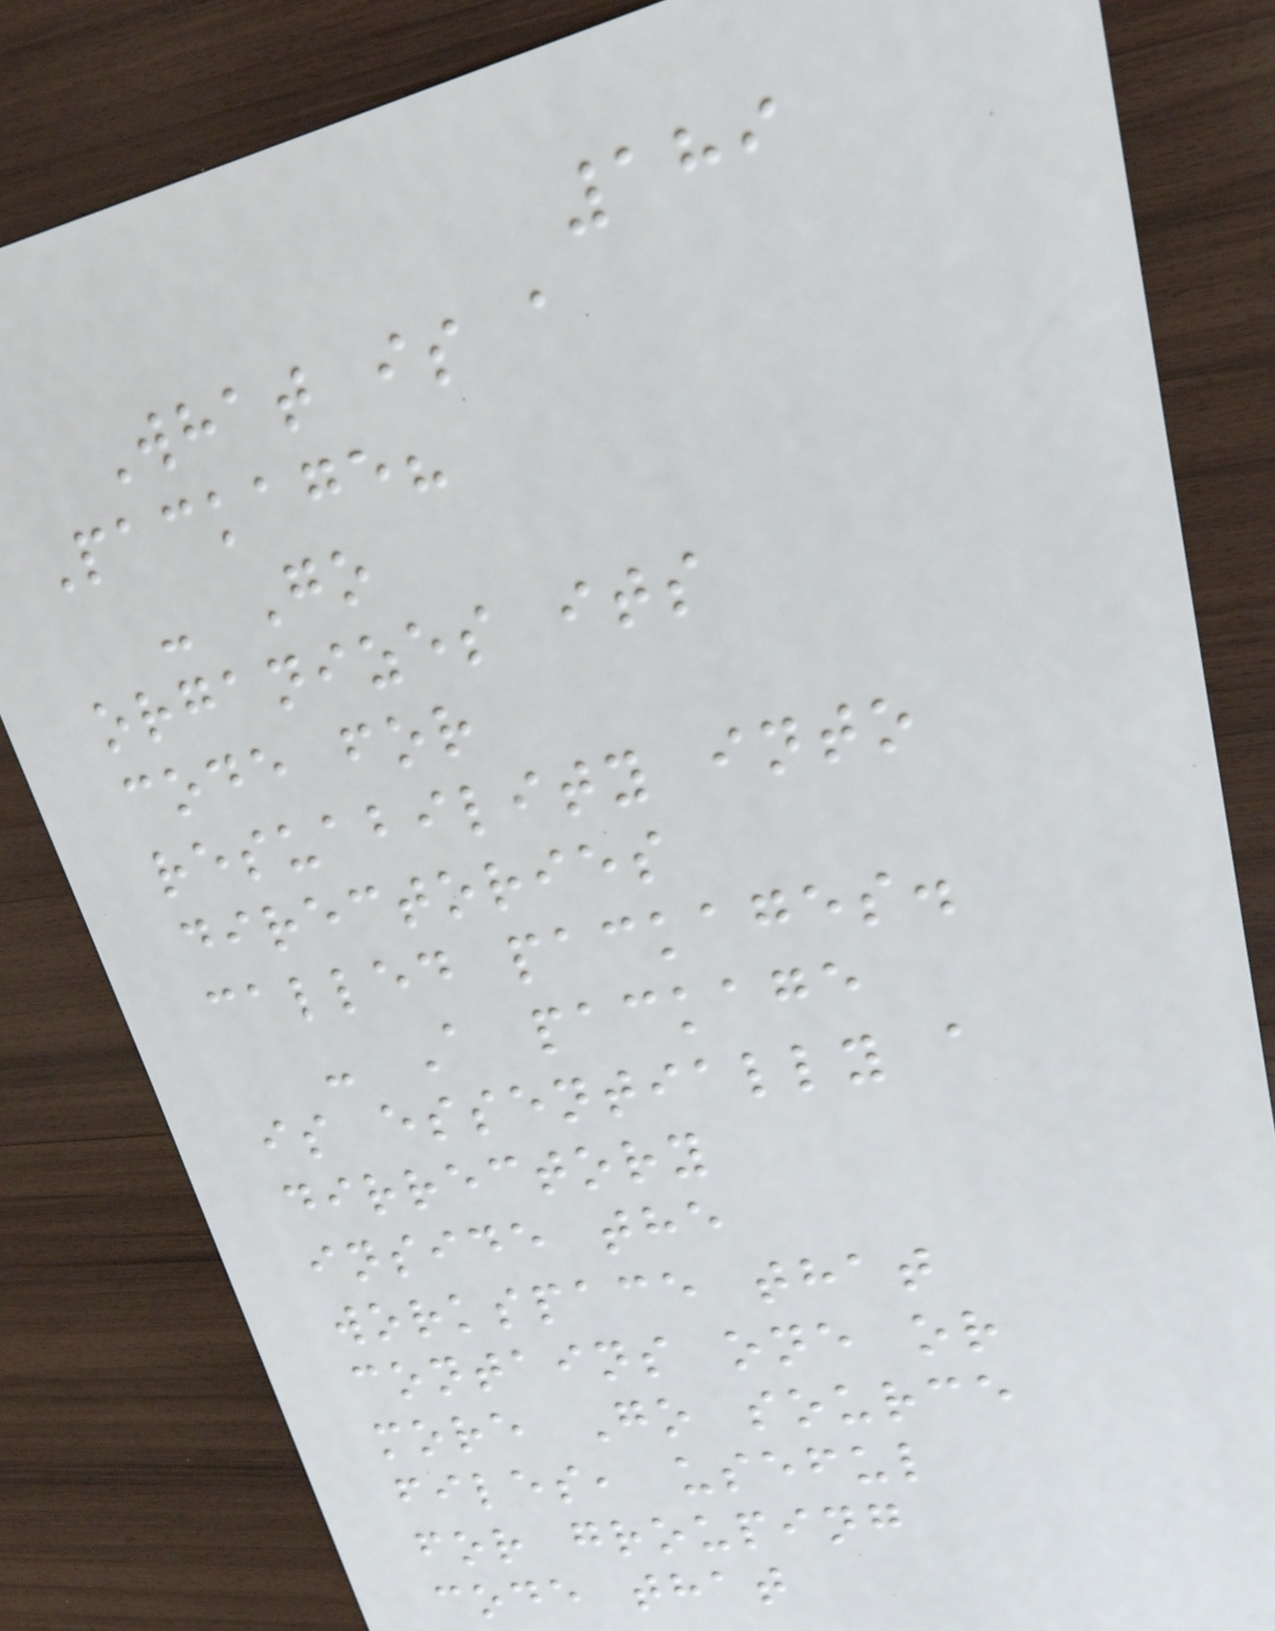189
What is a
Package?
- Go
organizes its
code for
resuability into
directories
called packages.
- A package
is essentially a
dirrectory
inside the
workspace that
contains one or
more Go source
files, useful
for grouping
code that
